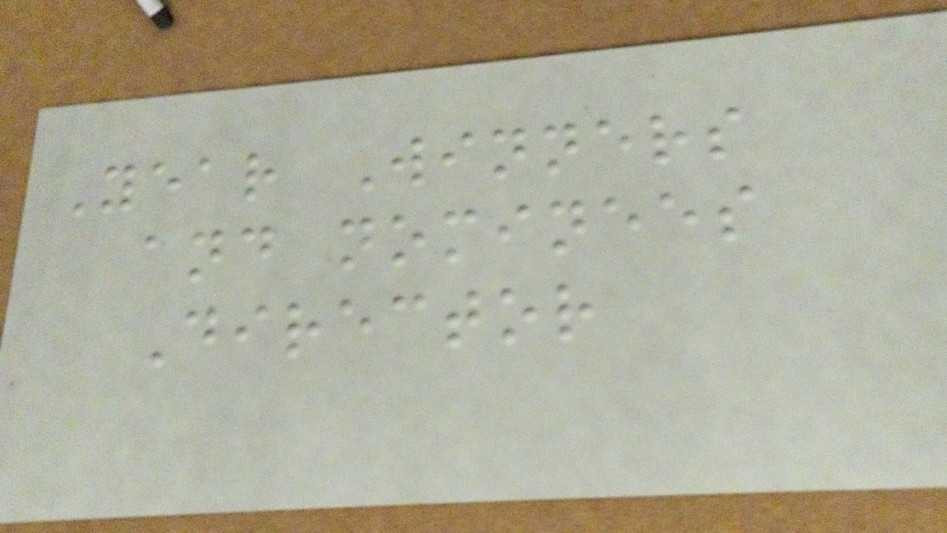Year Winners
and nominees
Director
